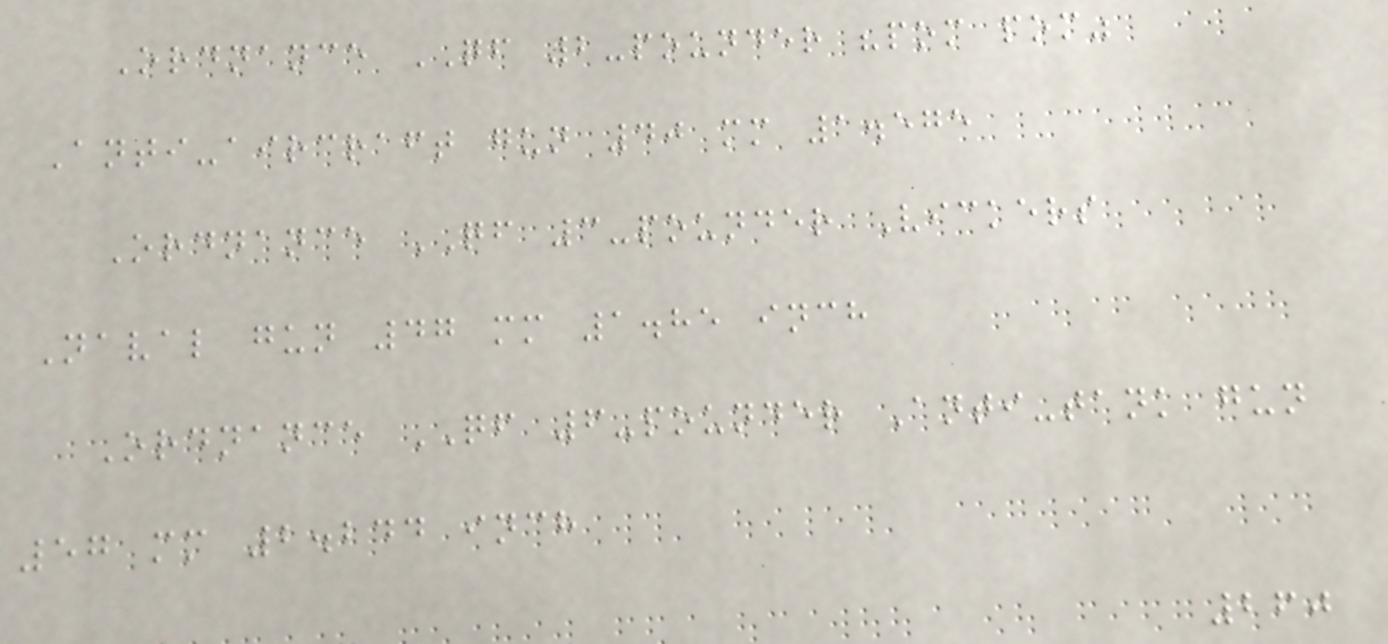Ordnance QF 2-pounder "pom pom"
Anti-aircraft gun 40 mm 1.575
Ordnance QF 3-pounder Vickers
Naval gun 47 mm 1.85 inch
Ordnance QF 6-pounder Anti-tank gun
57 mm 2.244 inch
260
